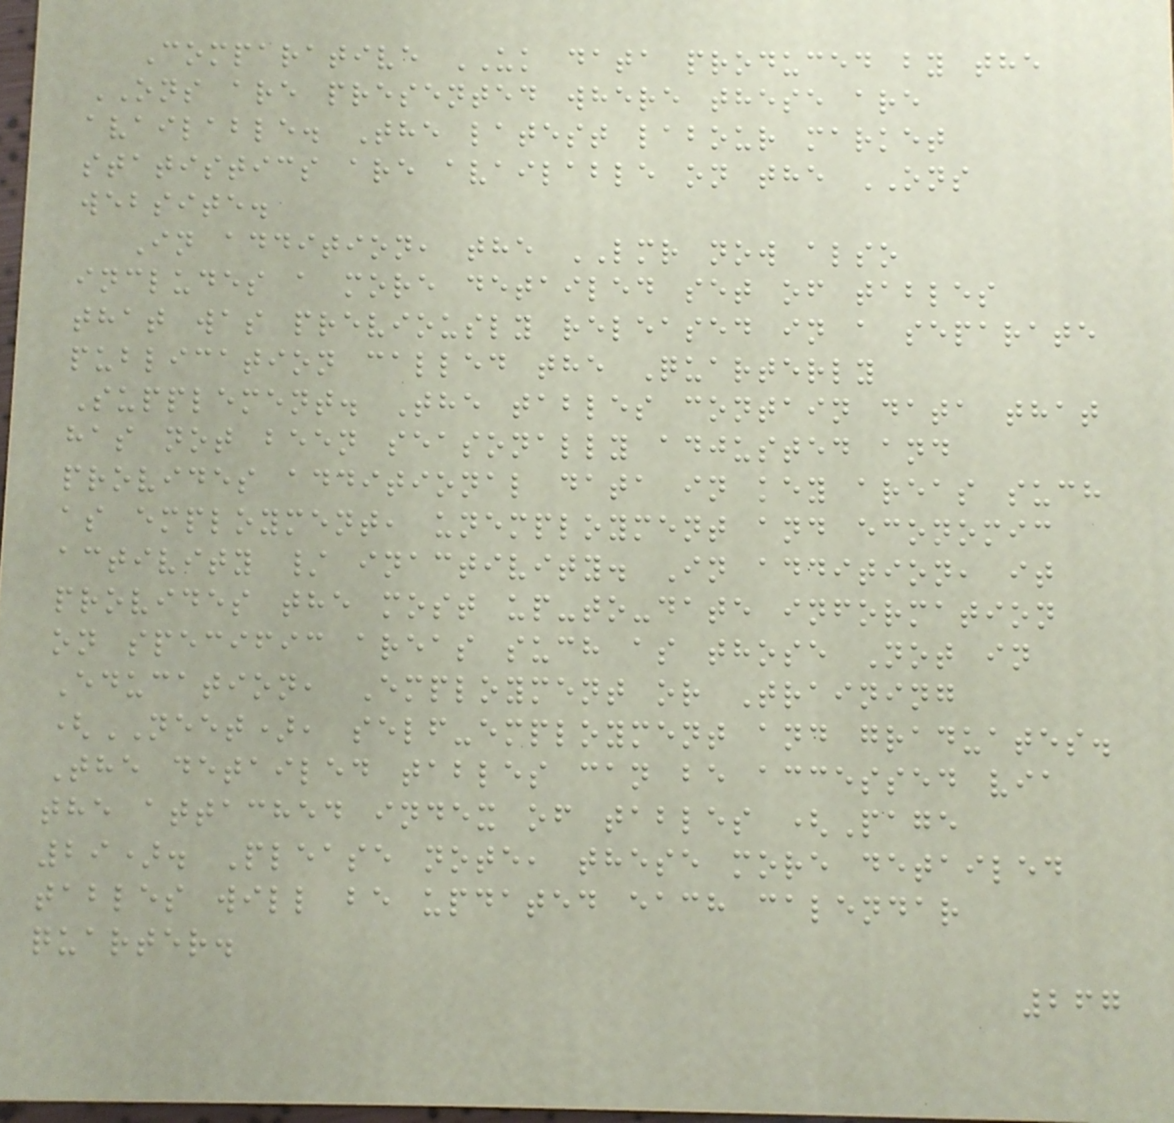Comparative UK data produced by the
ONS are presented where these are
available. The latest labour market
statistics are available on the ONS
website.
In addition, the LMR now also
includes a more detailed set of tables
that was previously released in a separate
publication called the Quarterly
Supplement. The tables contain data that
has not been seasonally adjusted and
provides additional data in key areas such
as employment, unemployment and economic
activity / inactivity. In addition, it
provides the most up-to-date information
on specific areas such as those Not in
Education, Employment or Training
(NEET), self-employment and graduates.
The detailed tables can be accessed via
the attached index of tables (Page
29). Please note, these more detailed
tables will be updated each calendar
quarter.
267
